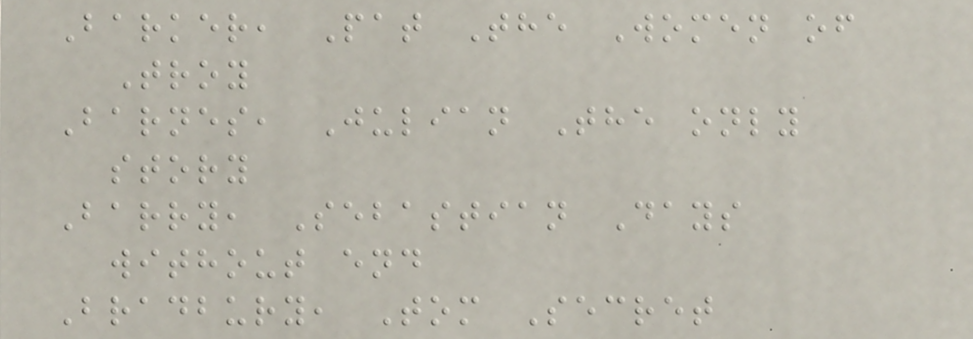Barker, Pat The Women of
Troy
Barnes, Julian The only
story
Barry, Sebastian Days
without end
Bradbury, Tom Secret
